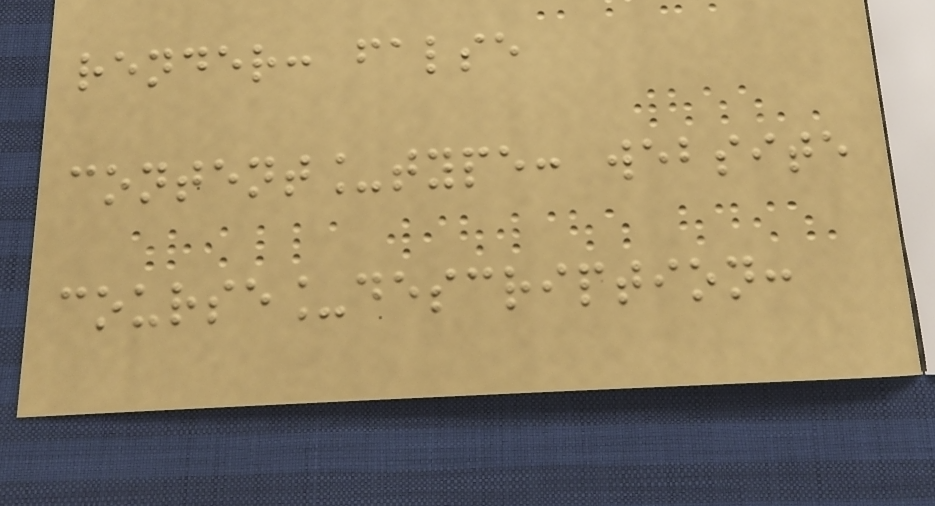render: false
content_type: website
course_description:
